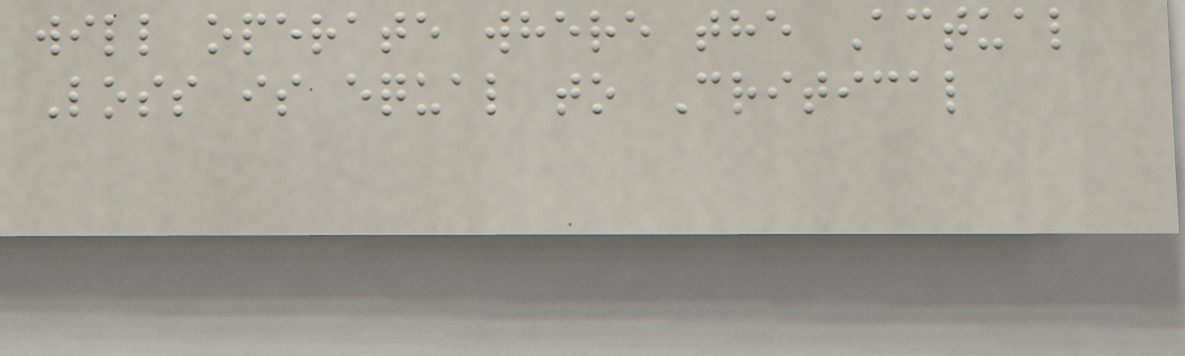will operate where the Actual
Loss is equal to Critical
